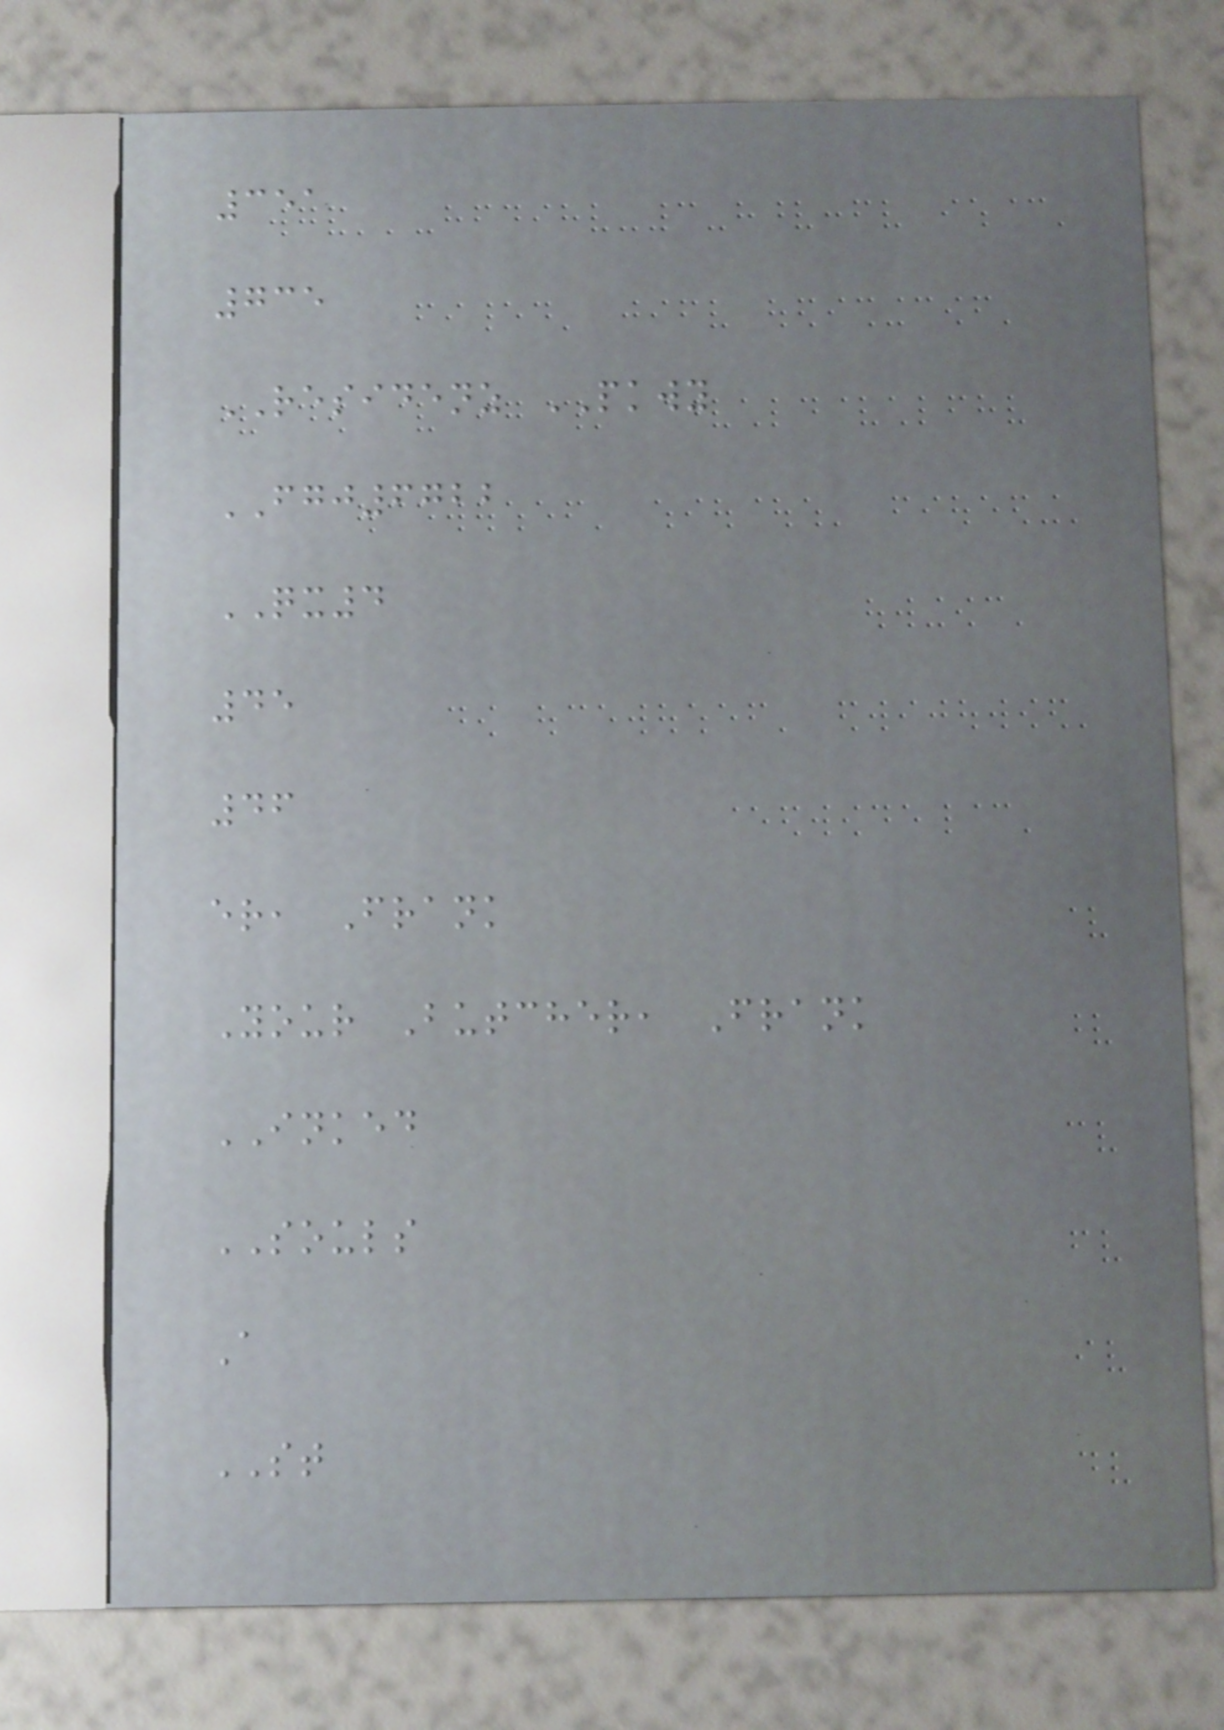351
735
RESIDENZ PKWY
FGJ6722
QX4
45
46
er, Frank
Your Butcher, Frank
INKED
SOULS
A
ST
